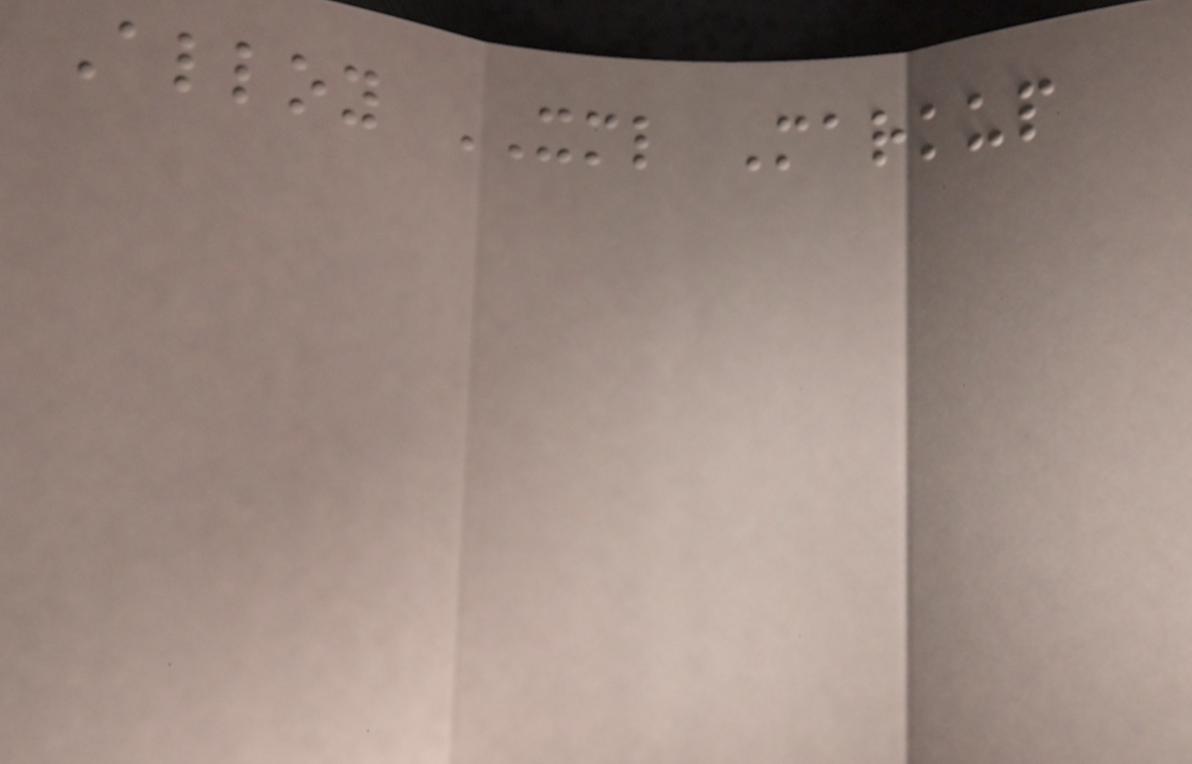Alloy XML Markup
